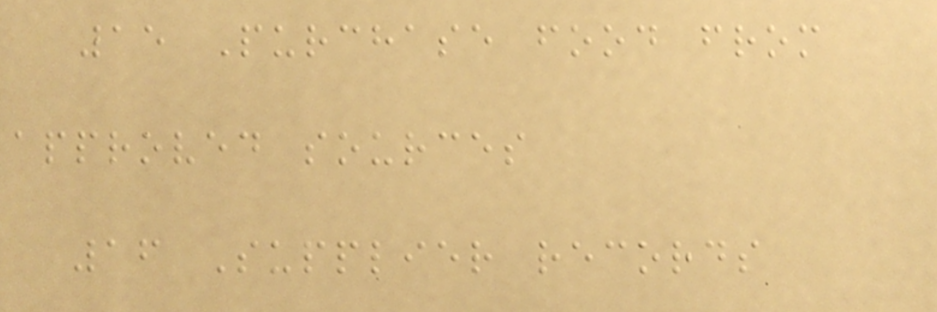15 Purchase food from
approved sources
16 Supplier records
